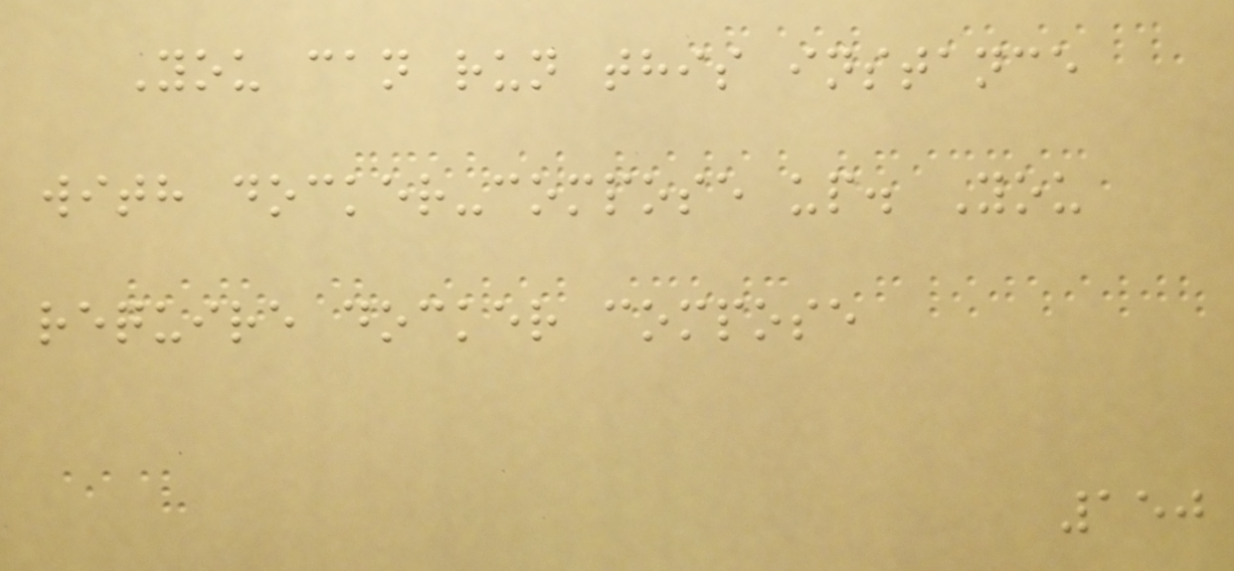You can run this instance
with docker-compose up. You
require docker compose
150
